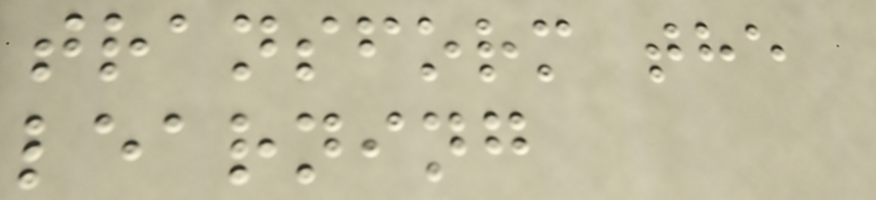transform the
learning
